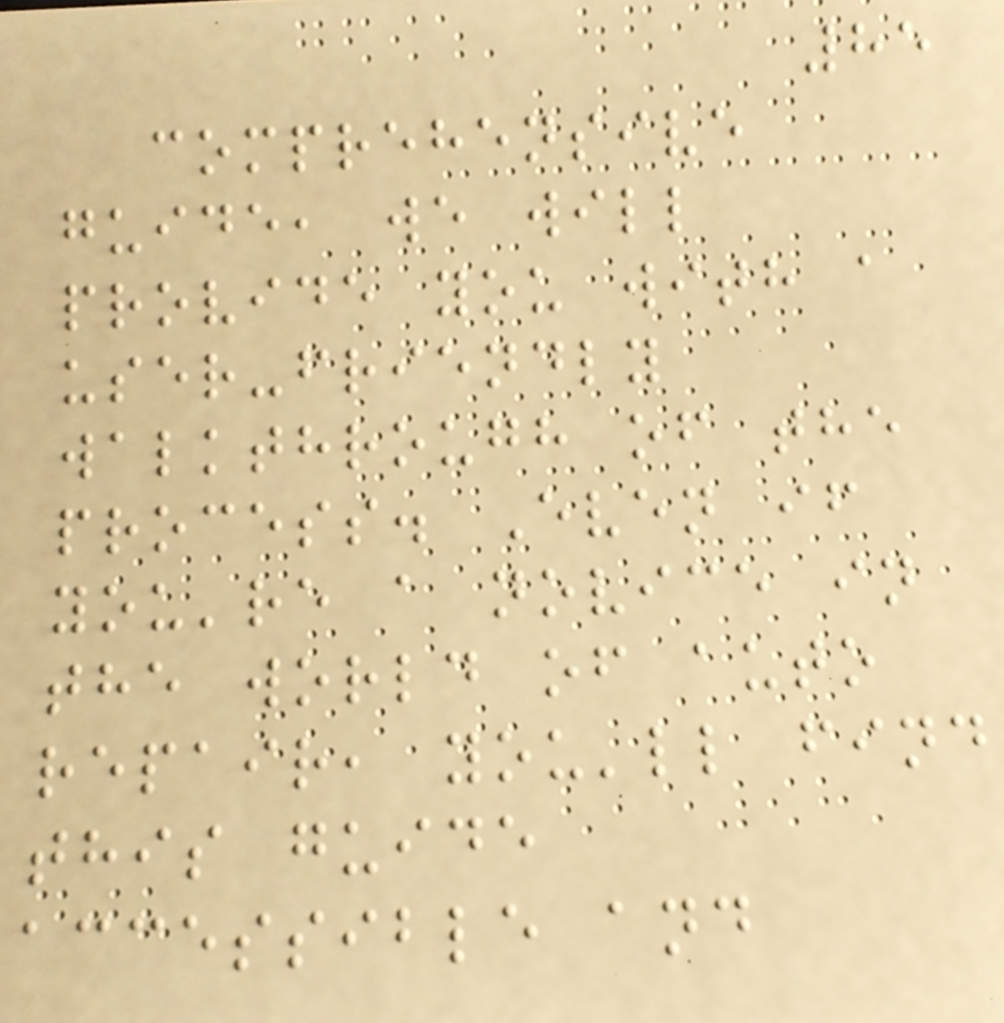85
comprehensive
guide, we will
provide you with a
user-friendly
walkthrough of the
process. Even if
you're a novice in
the world of auto
repair, you'll find
this guide
accessible and
